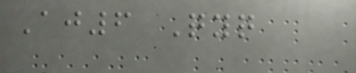Aj6 Qyq
